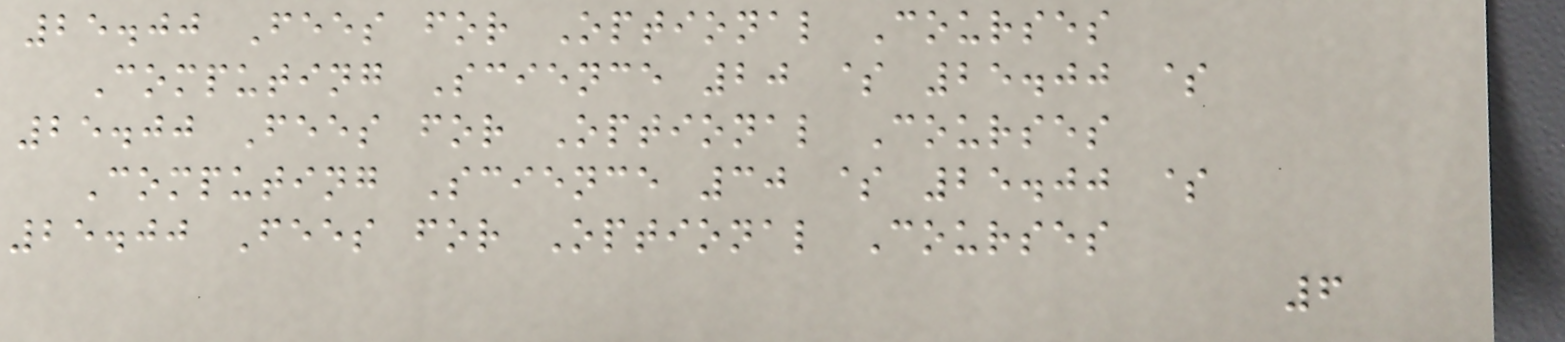25.00 Fees for Optional Courses
Computing Science 20 $ 25.00 $
25.00 Fees for Optional Courses
Computing Science 30 $ 25.00 $
25.00 Fees for Optional Courses
6
